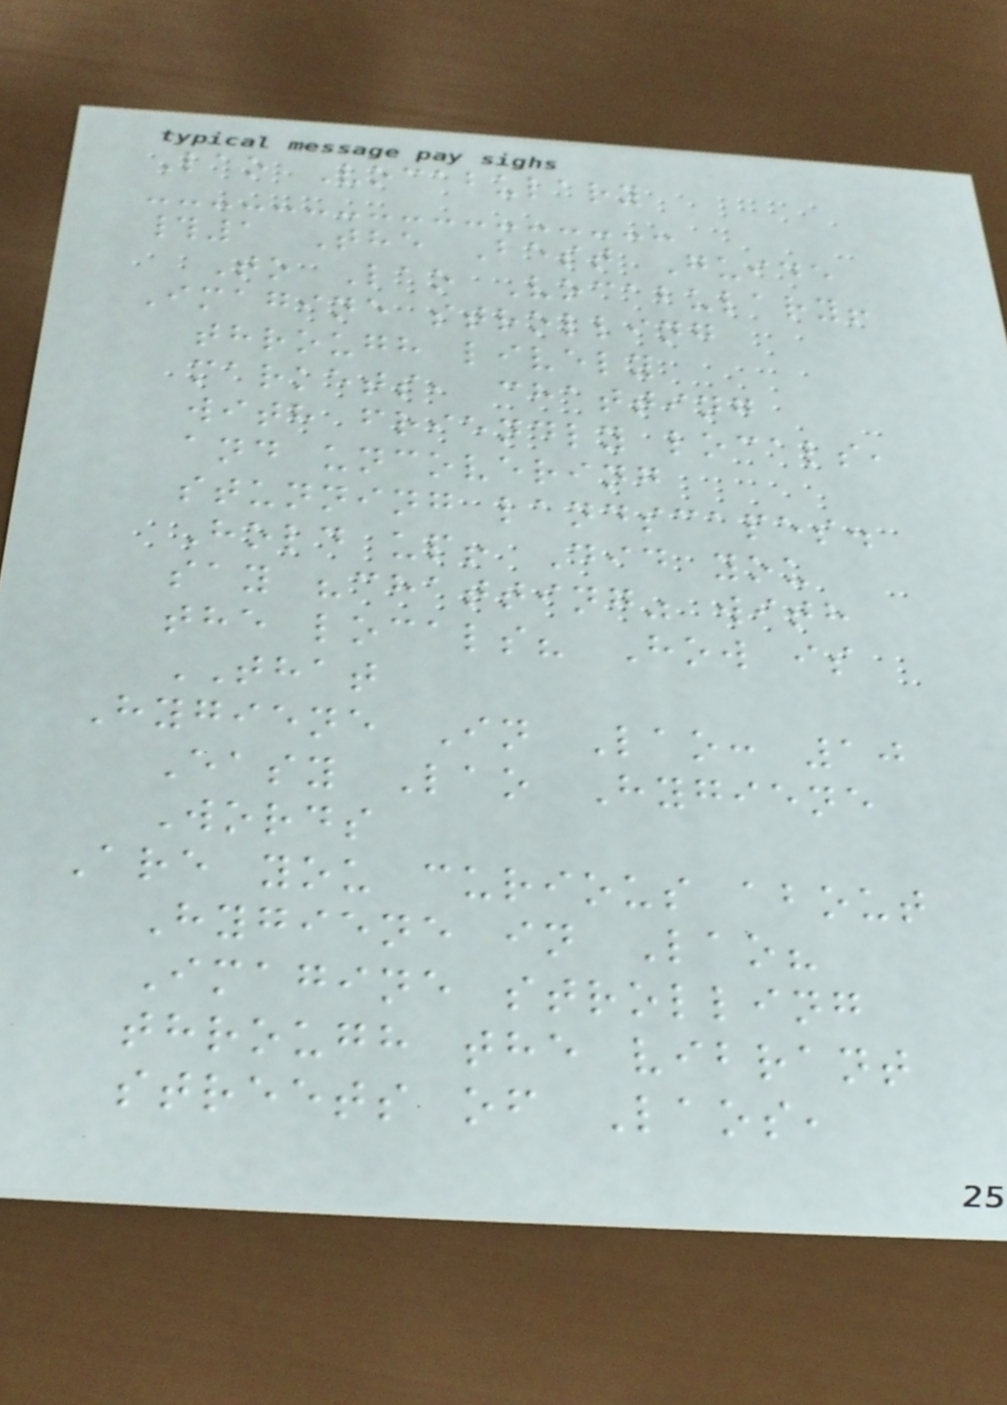Lao Vocabulary
#1 The Best Guide
To Lao Vocabulary!
Imagine strolling
through lively
markets, chatting
with friendly locals,
and uncovering
stunning landscapes.
Hold up! Did you
say "chatting" with
the locals? How is
THAT
Hygiene In Lao: 10
Easy Lao Hygiene
Words
Are you curious about
Hygiene in Lao?
Imagine strolling
through the vibrant
streets of Laos,
